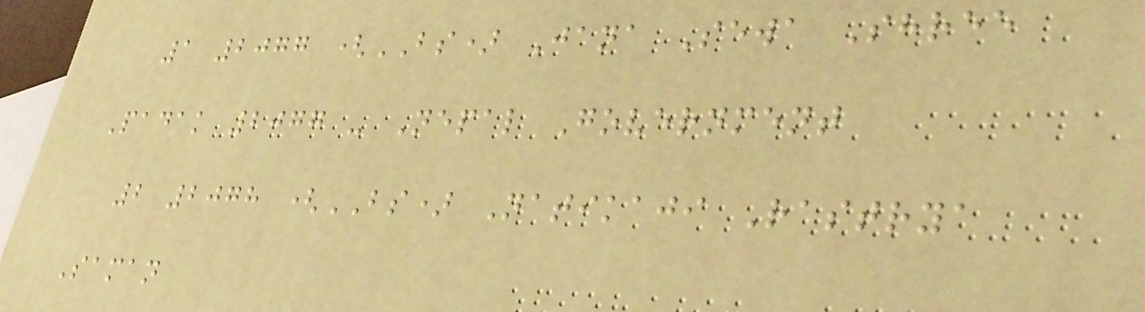1 2077 (BS) Jana Sewa Shree
Padak 2077 - Nepal Government
2 2078 (BS) Natikaji Rastrya
Saman
